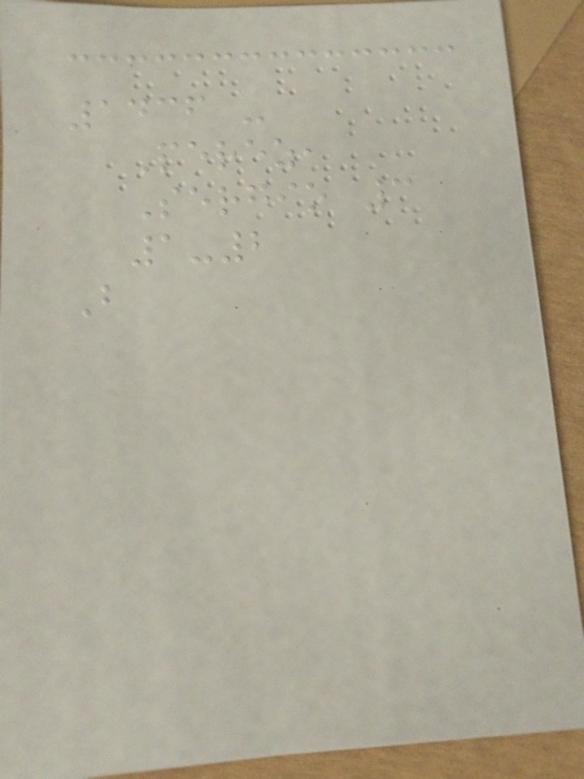1436 -
Perez,
Sergio 3
1-2
B
